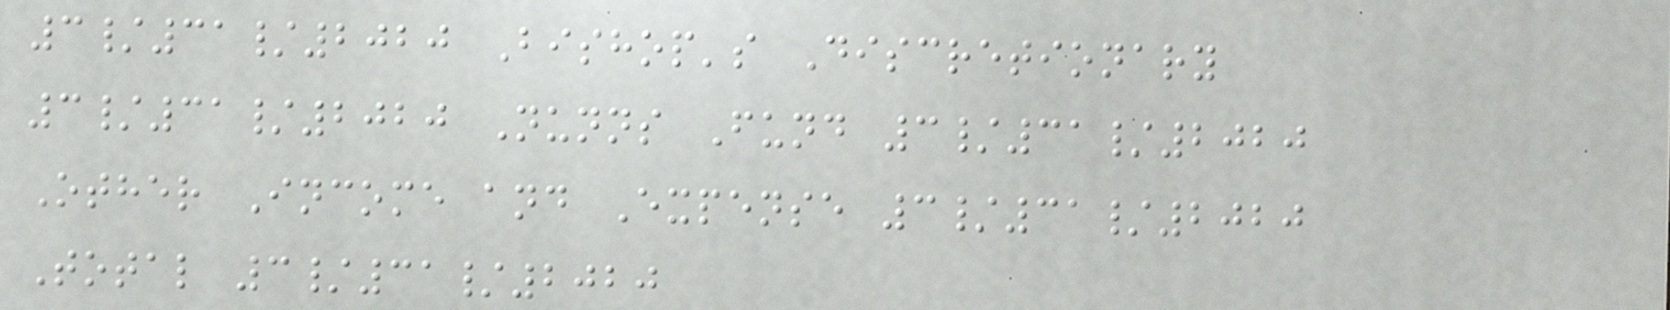3/31/2020 Bishop's Discretionary
3/31/2020 Nunns Fund 3/31/2020
Other Income and Expense 3/31/2020
Total 3/31/2020
